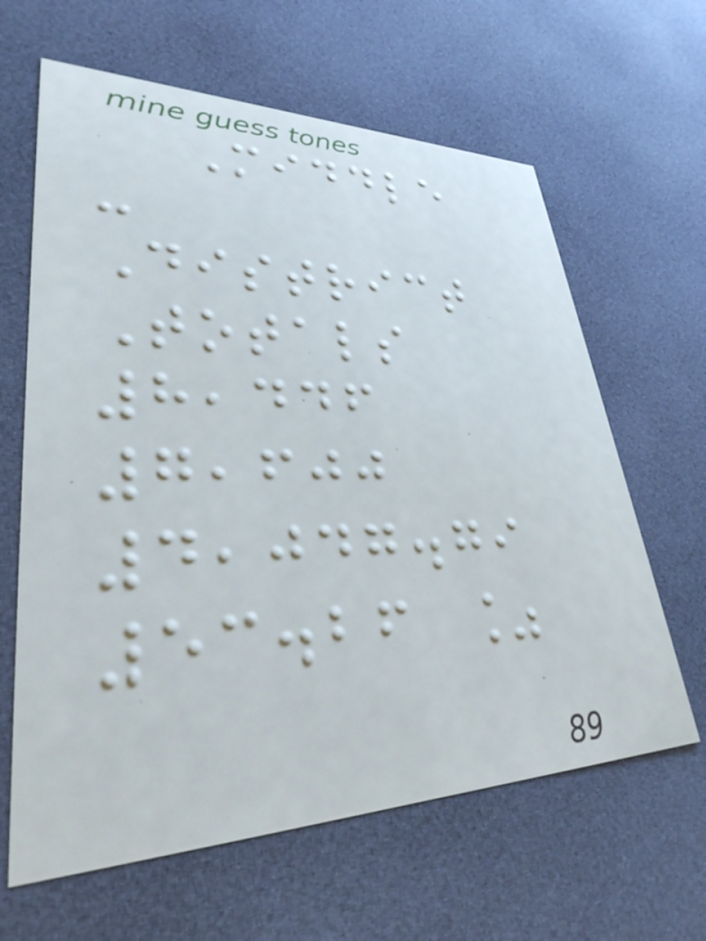Middle
-
District
Totals
8,446
7,600
4,047.79
53.26 %
